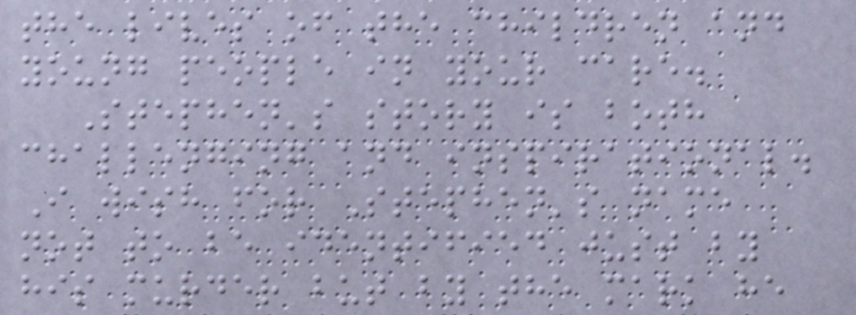the lives of the children and
young people in your care.
Stephen's story is both
challenging and inspirational.
I wish for Stephen's name
not to be identified just by
his murder but by the mark he
